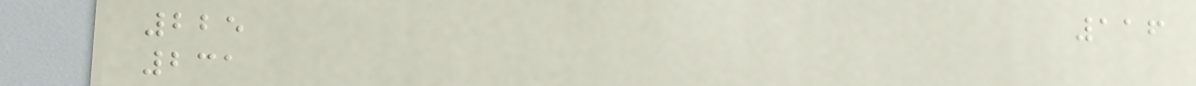116
225
231
